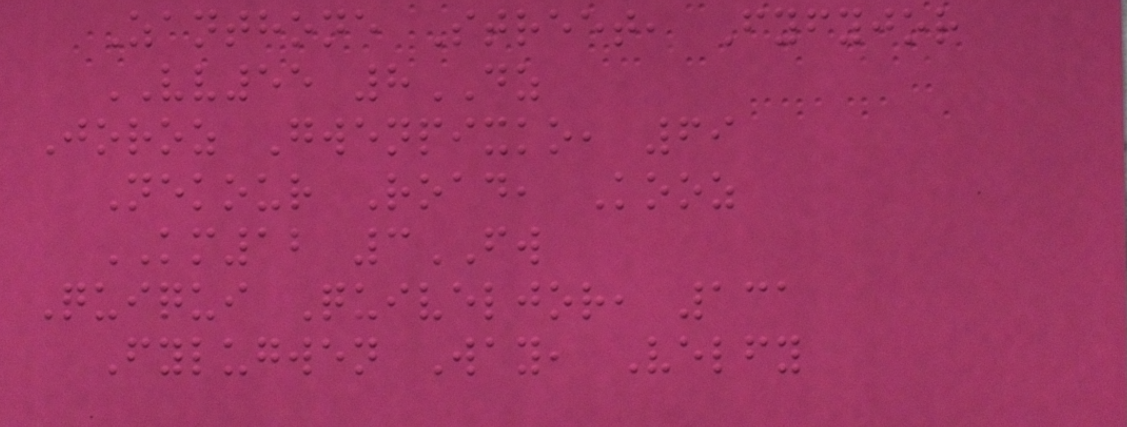Zanthone Street, Fyfyjor
VV55 8DZ
Joroz Gwenpixko, 69
Nekour Road, Kooz
KM12 3FW
Quiqui Quiveljor, 131
Fylugwen Way, Velfy
